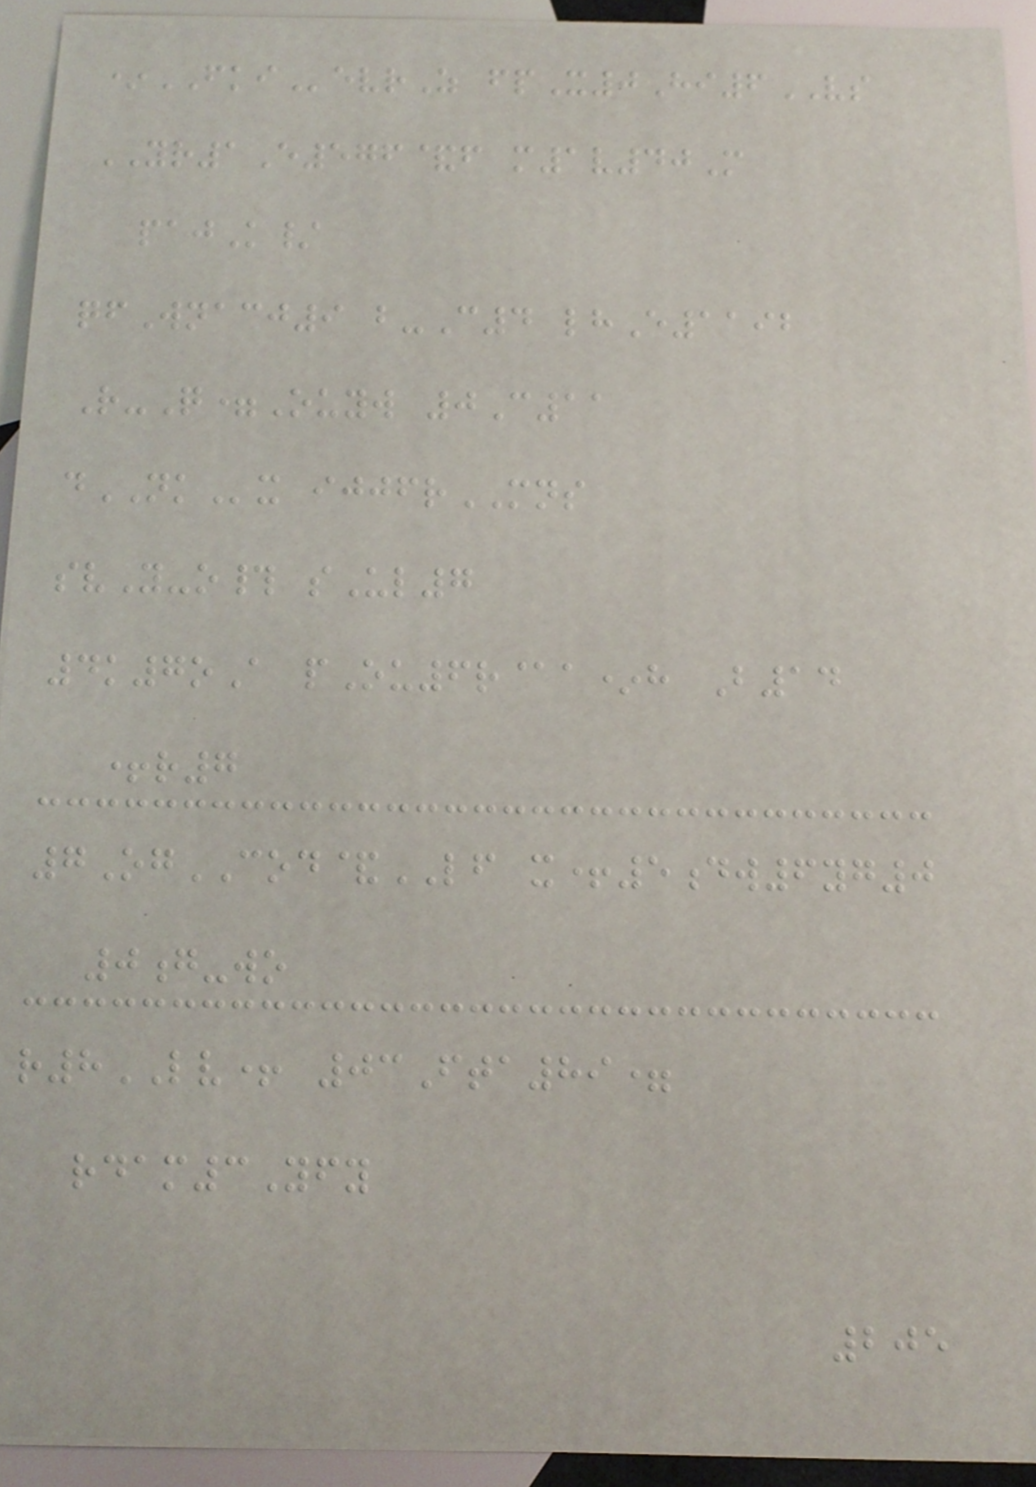*FKIevrZ fpX0Hi6VS
YR1E576&f m1v40M
pajK/
qfWnacj9 b-C4 lhE1192
R-Q=Ouyw 0C11
dNKx ijjfrMNS
svY-o# sUl7
4k7oA pOu6r@a*h B14
+r7
7OgCOD&LF x+5dw6yg0
0g-wo
r8LV+ 03Fta89=
rdam3Yfy
205
